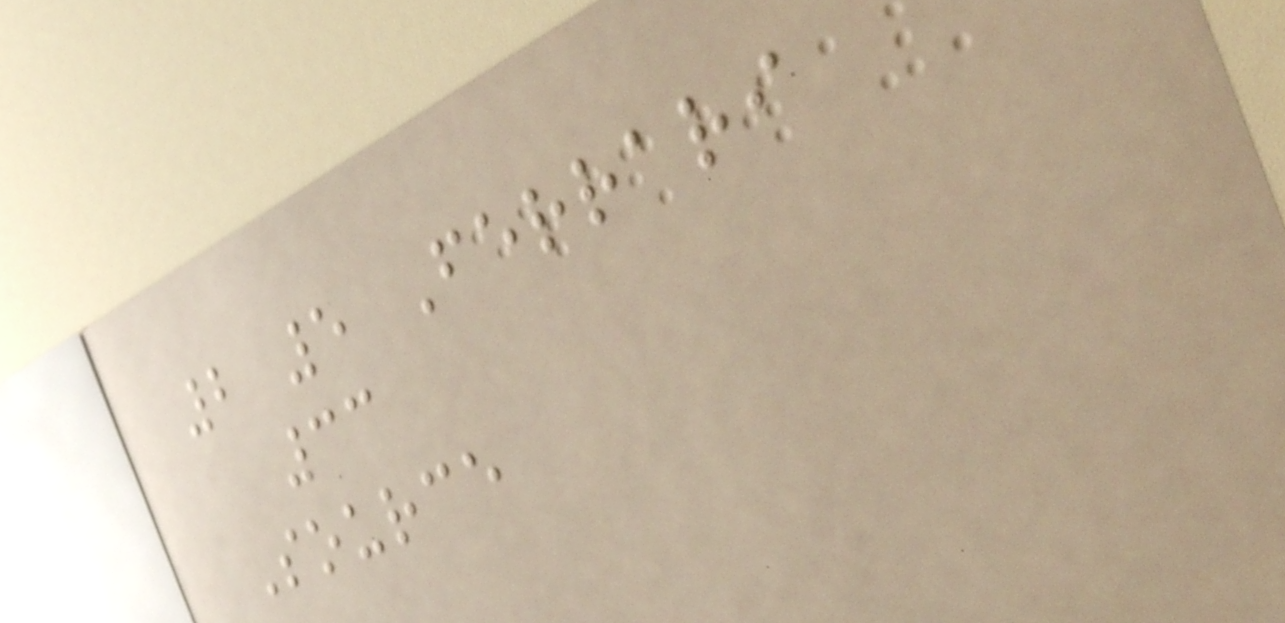2 5 Ferrari
33
Source
